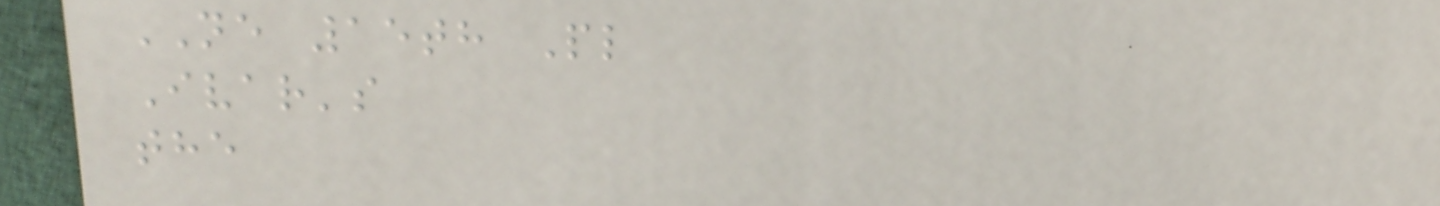NE 15th Pl
Ivar's
the
